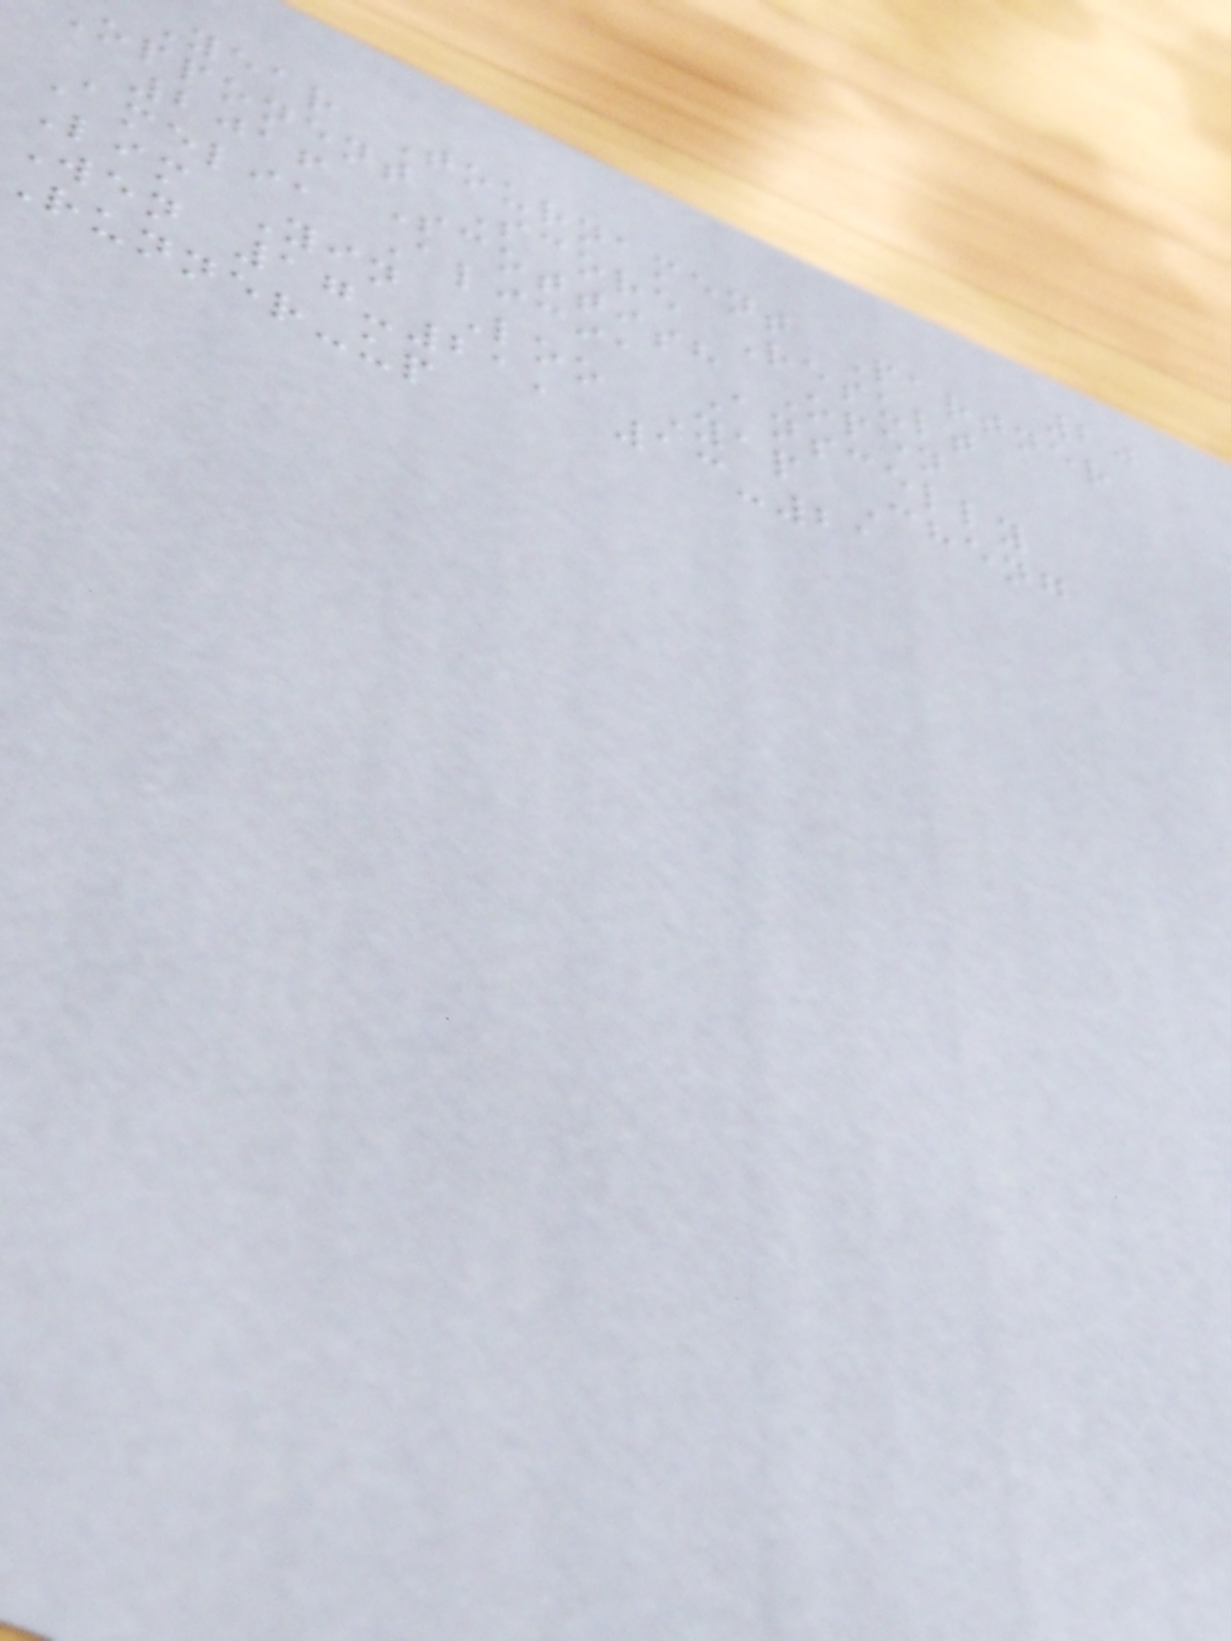20
Year Tournament Partner
opponent Score Result
2016 Scottish Open
Amelia Alicia Anscelly
Lim Yin Loo Yap Cheng
Wen 17-21, 13-21
runner-up
